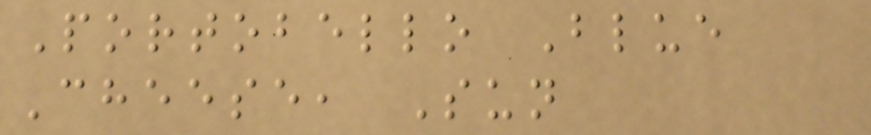Portobello Blue
Cheese, Sun
